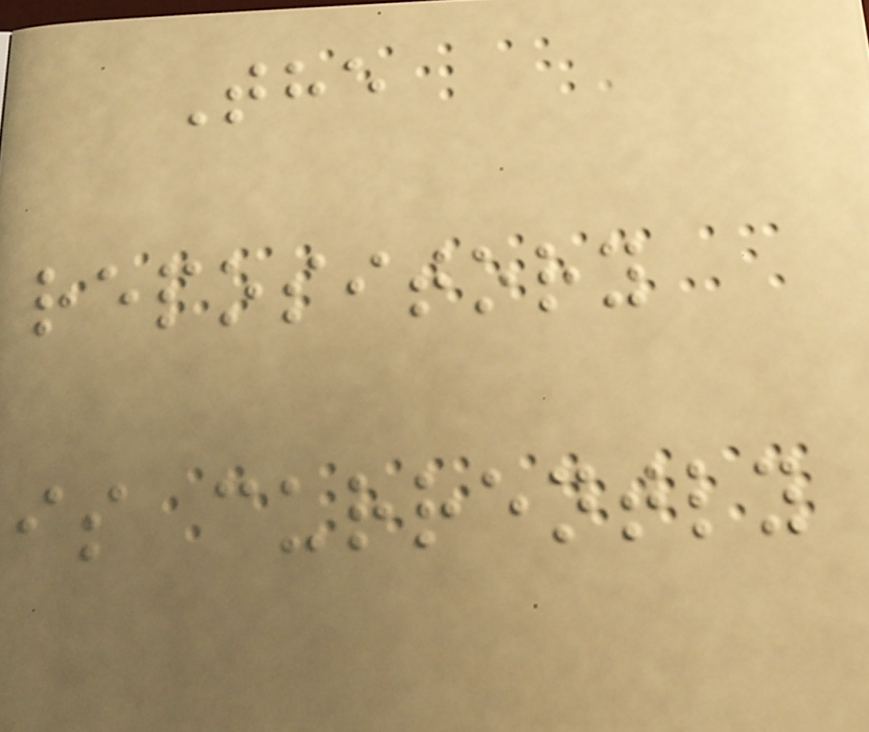The
repository
is currently
